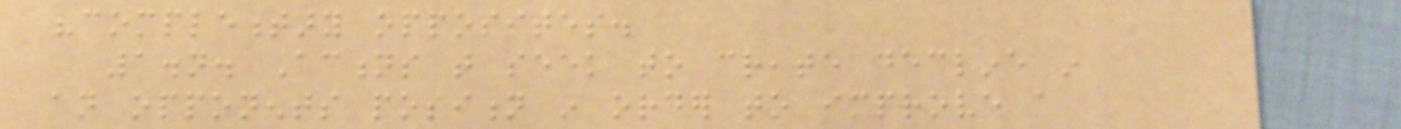"complementary opposites.
1.n. Actions that seek to create decline in
an opponents position in order to improve a
